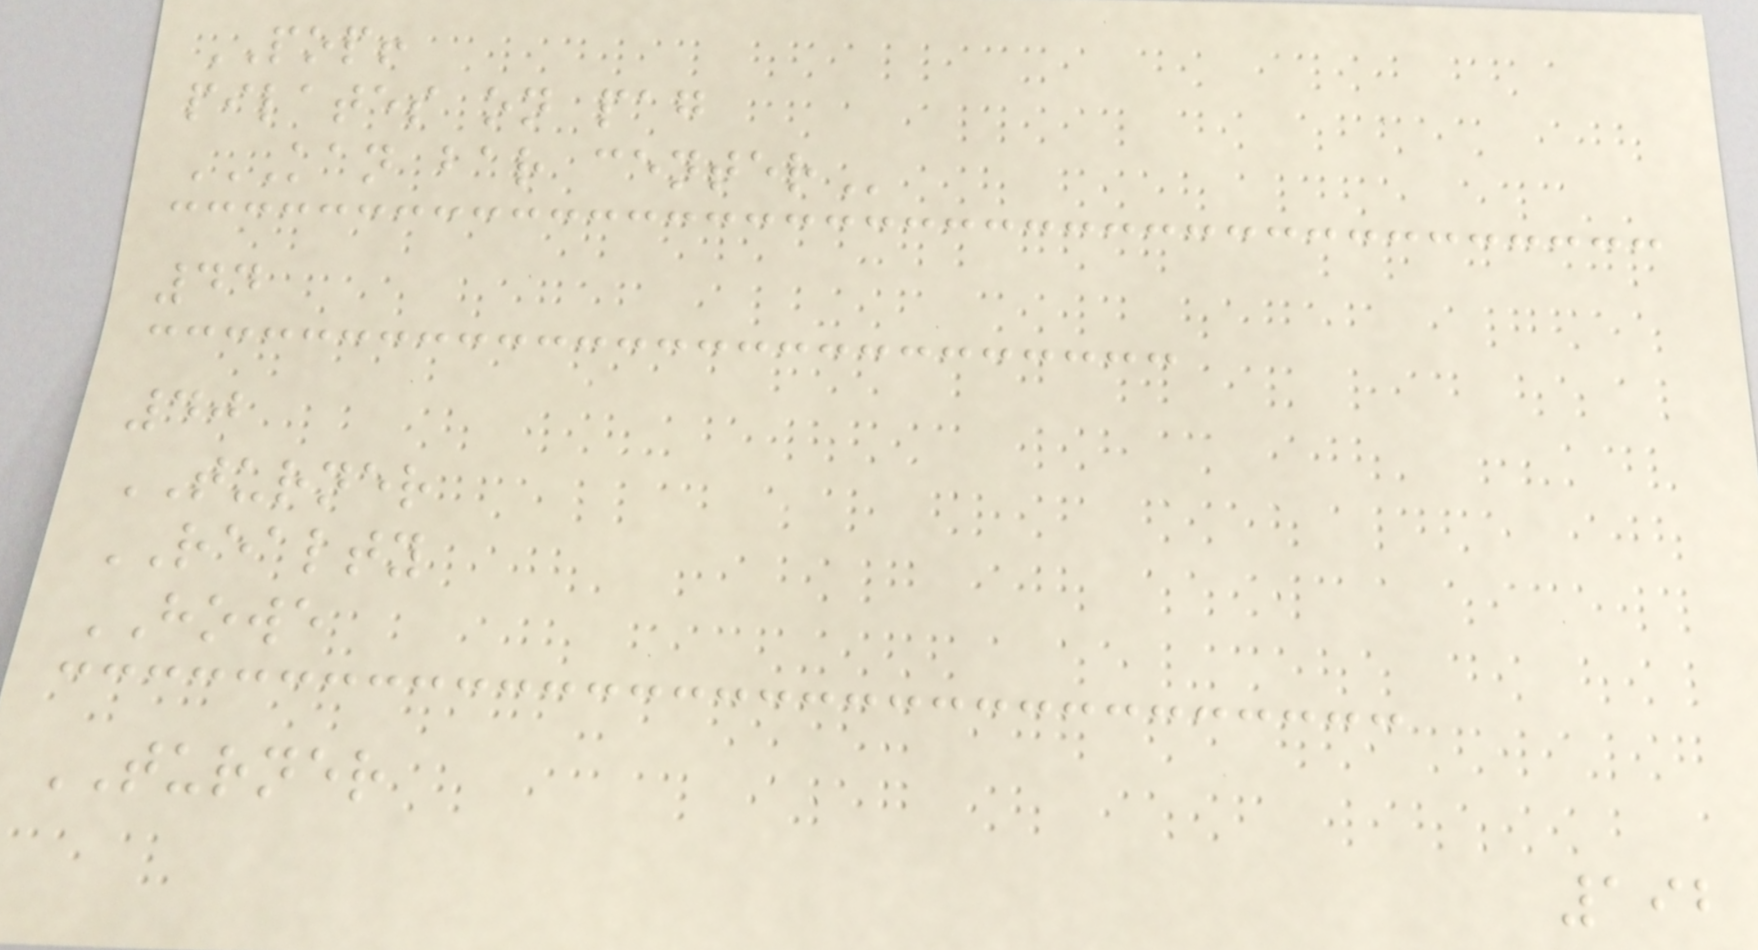POP!
pilates on pag
KAN BAR CENTER
44
40
TURNER
REALTY
HOWE
TURNER
192
